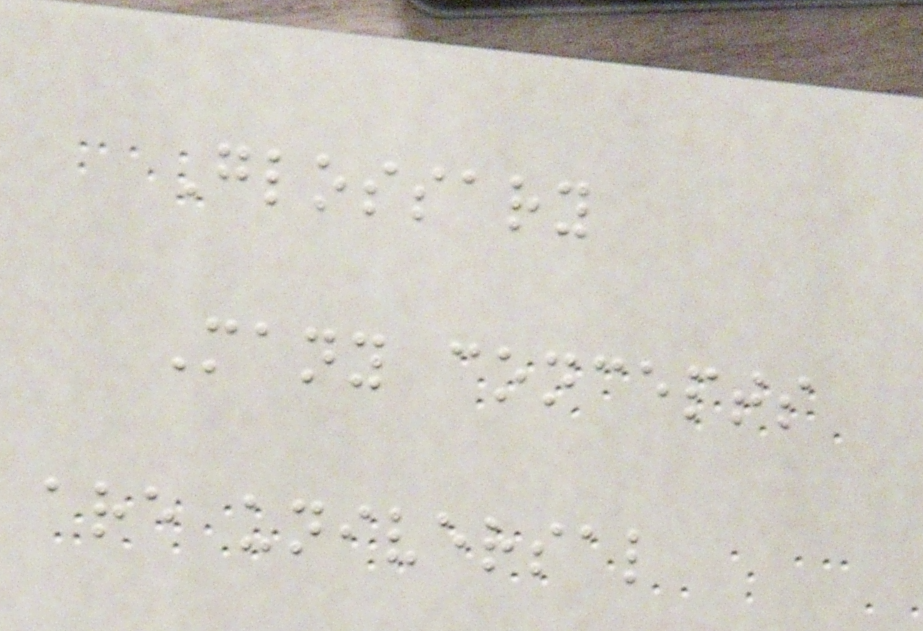Glossary
Many concepts
are universal
